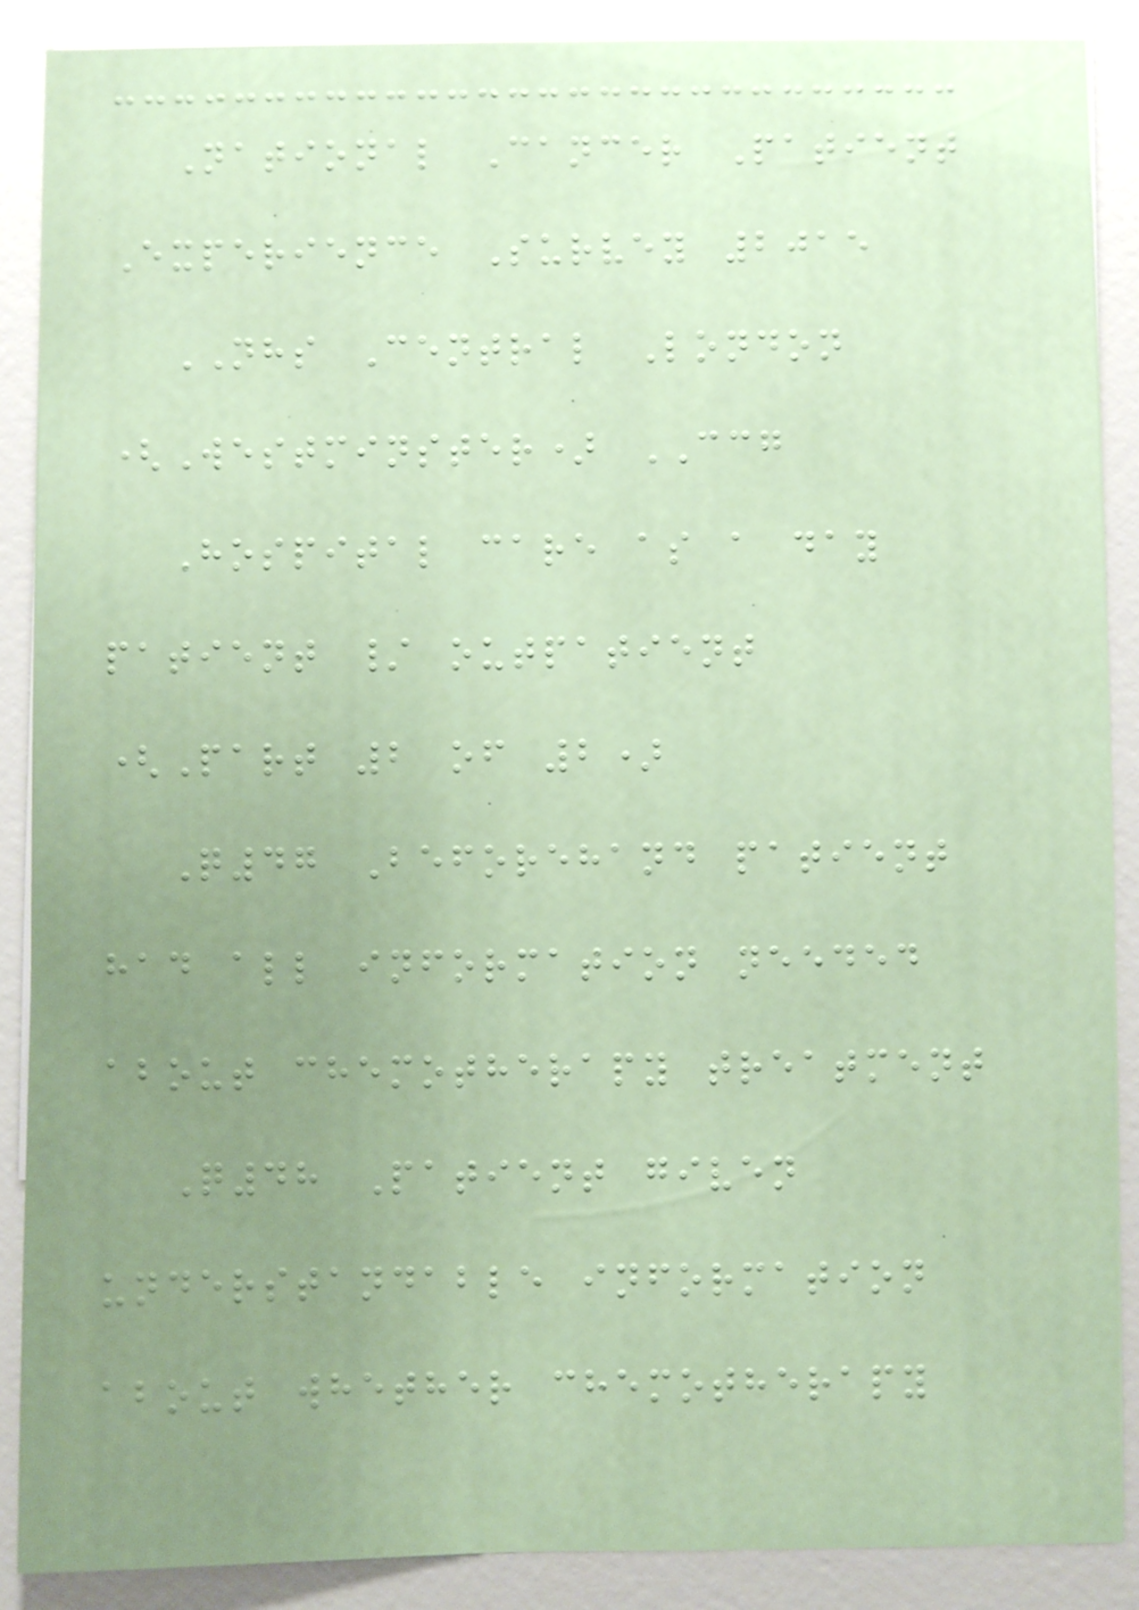National Cancer Patient
Experience Survey 2015
NHS Central London
(Westminster) CCG
Hospital care as a day
patient / outpatient
(Part 2 of 2)
Q47 Beforehand patient
had all information needed
about chemotherapy treatment
Q48 Patient given
understandable information
about whether chemotherapy
